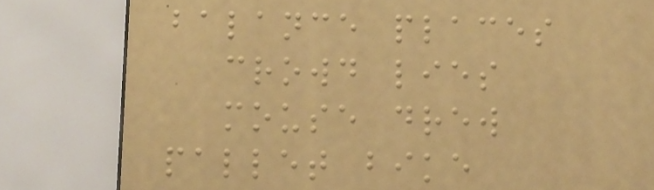balance places
crowd lies
mouse drew
pallet bike
